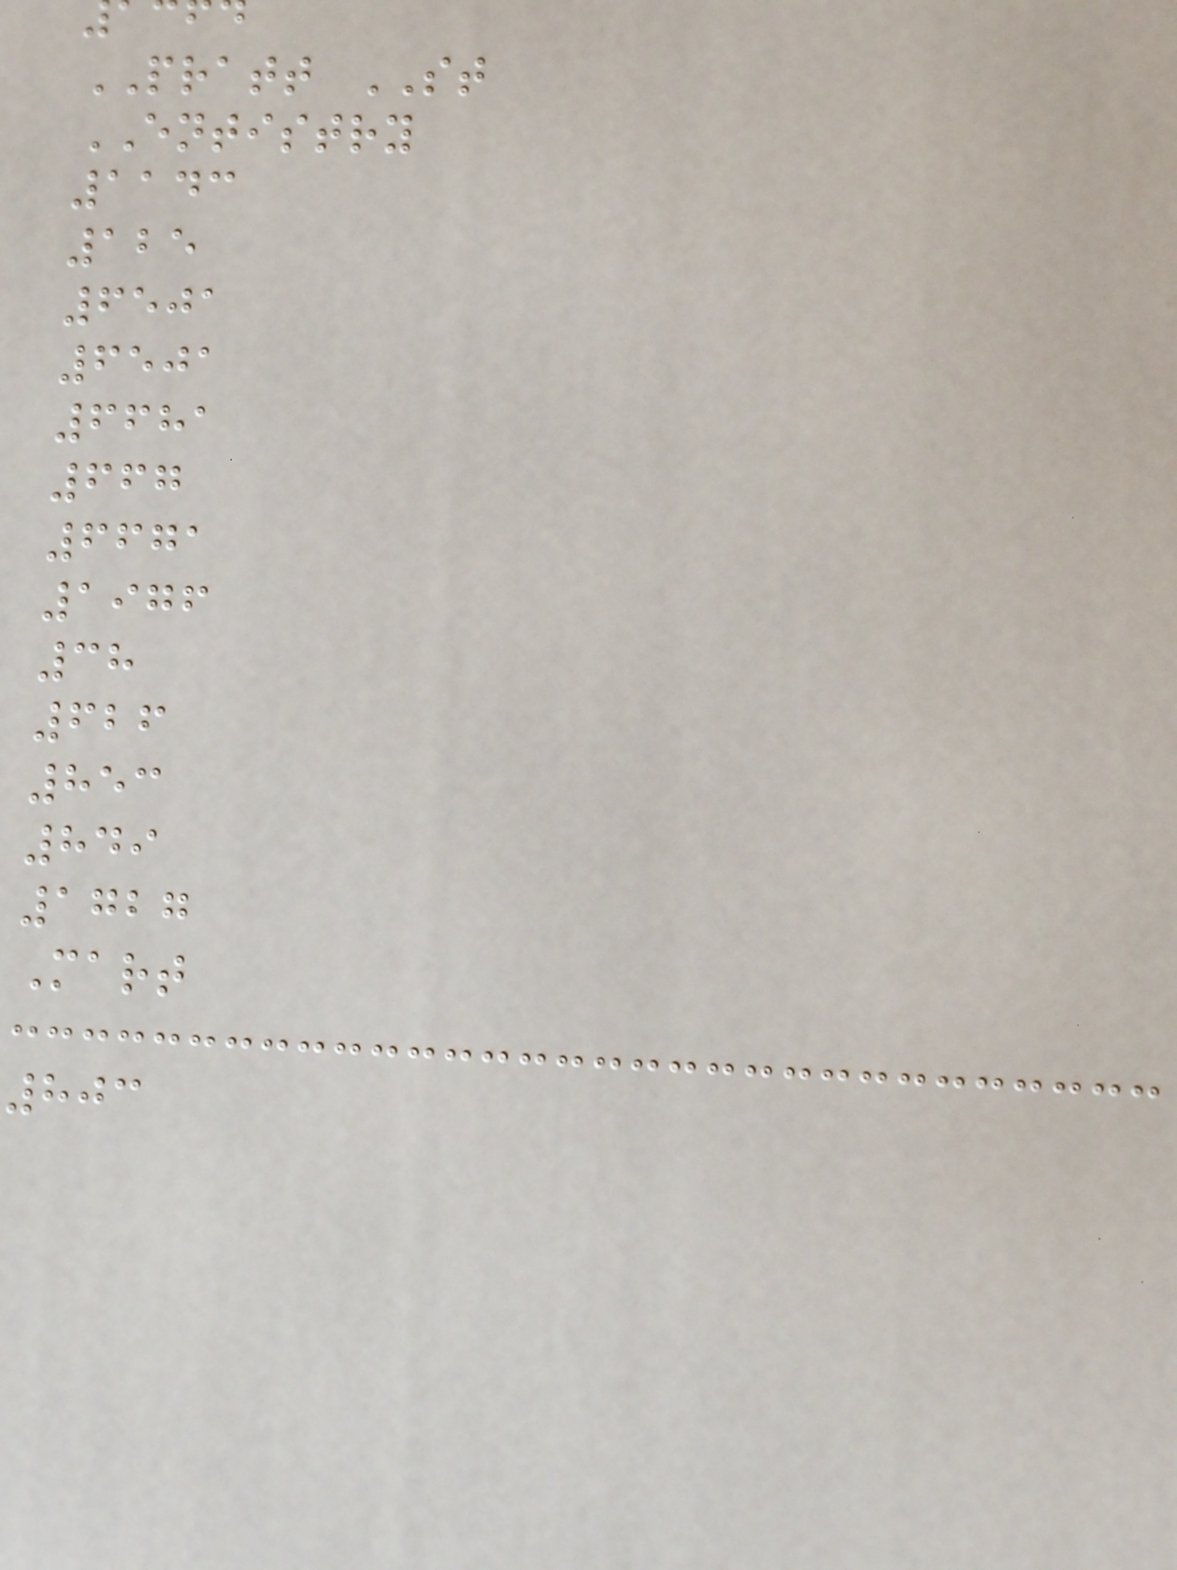PRATT ST
ENTISTRY
1143
125
6501
6501
6681
667
6671
1976
38
626
853
849
1727
Mart
803
